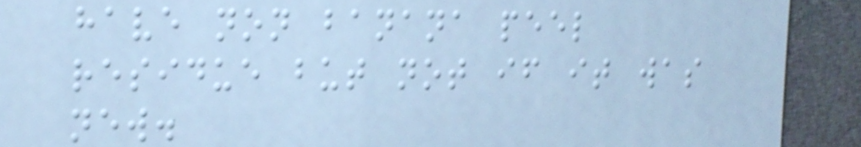have non banana peel
residue but not if it was
new.
